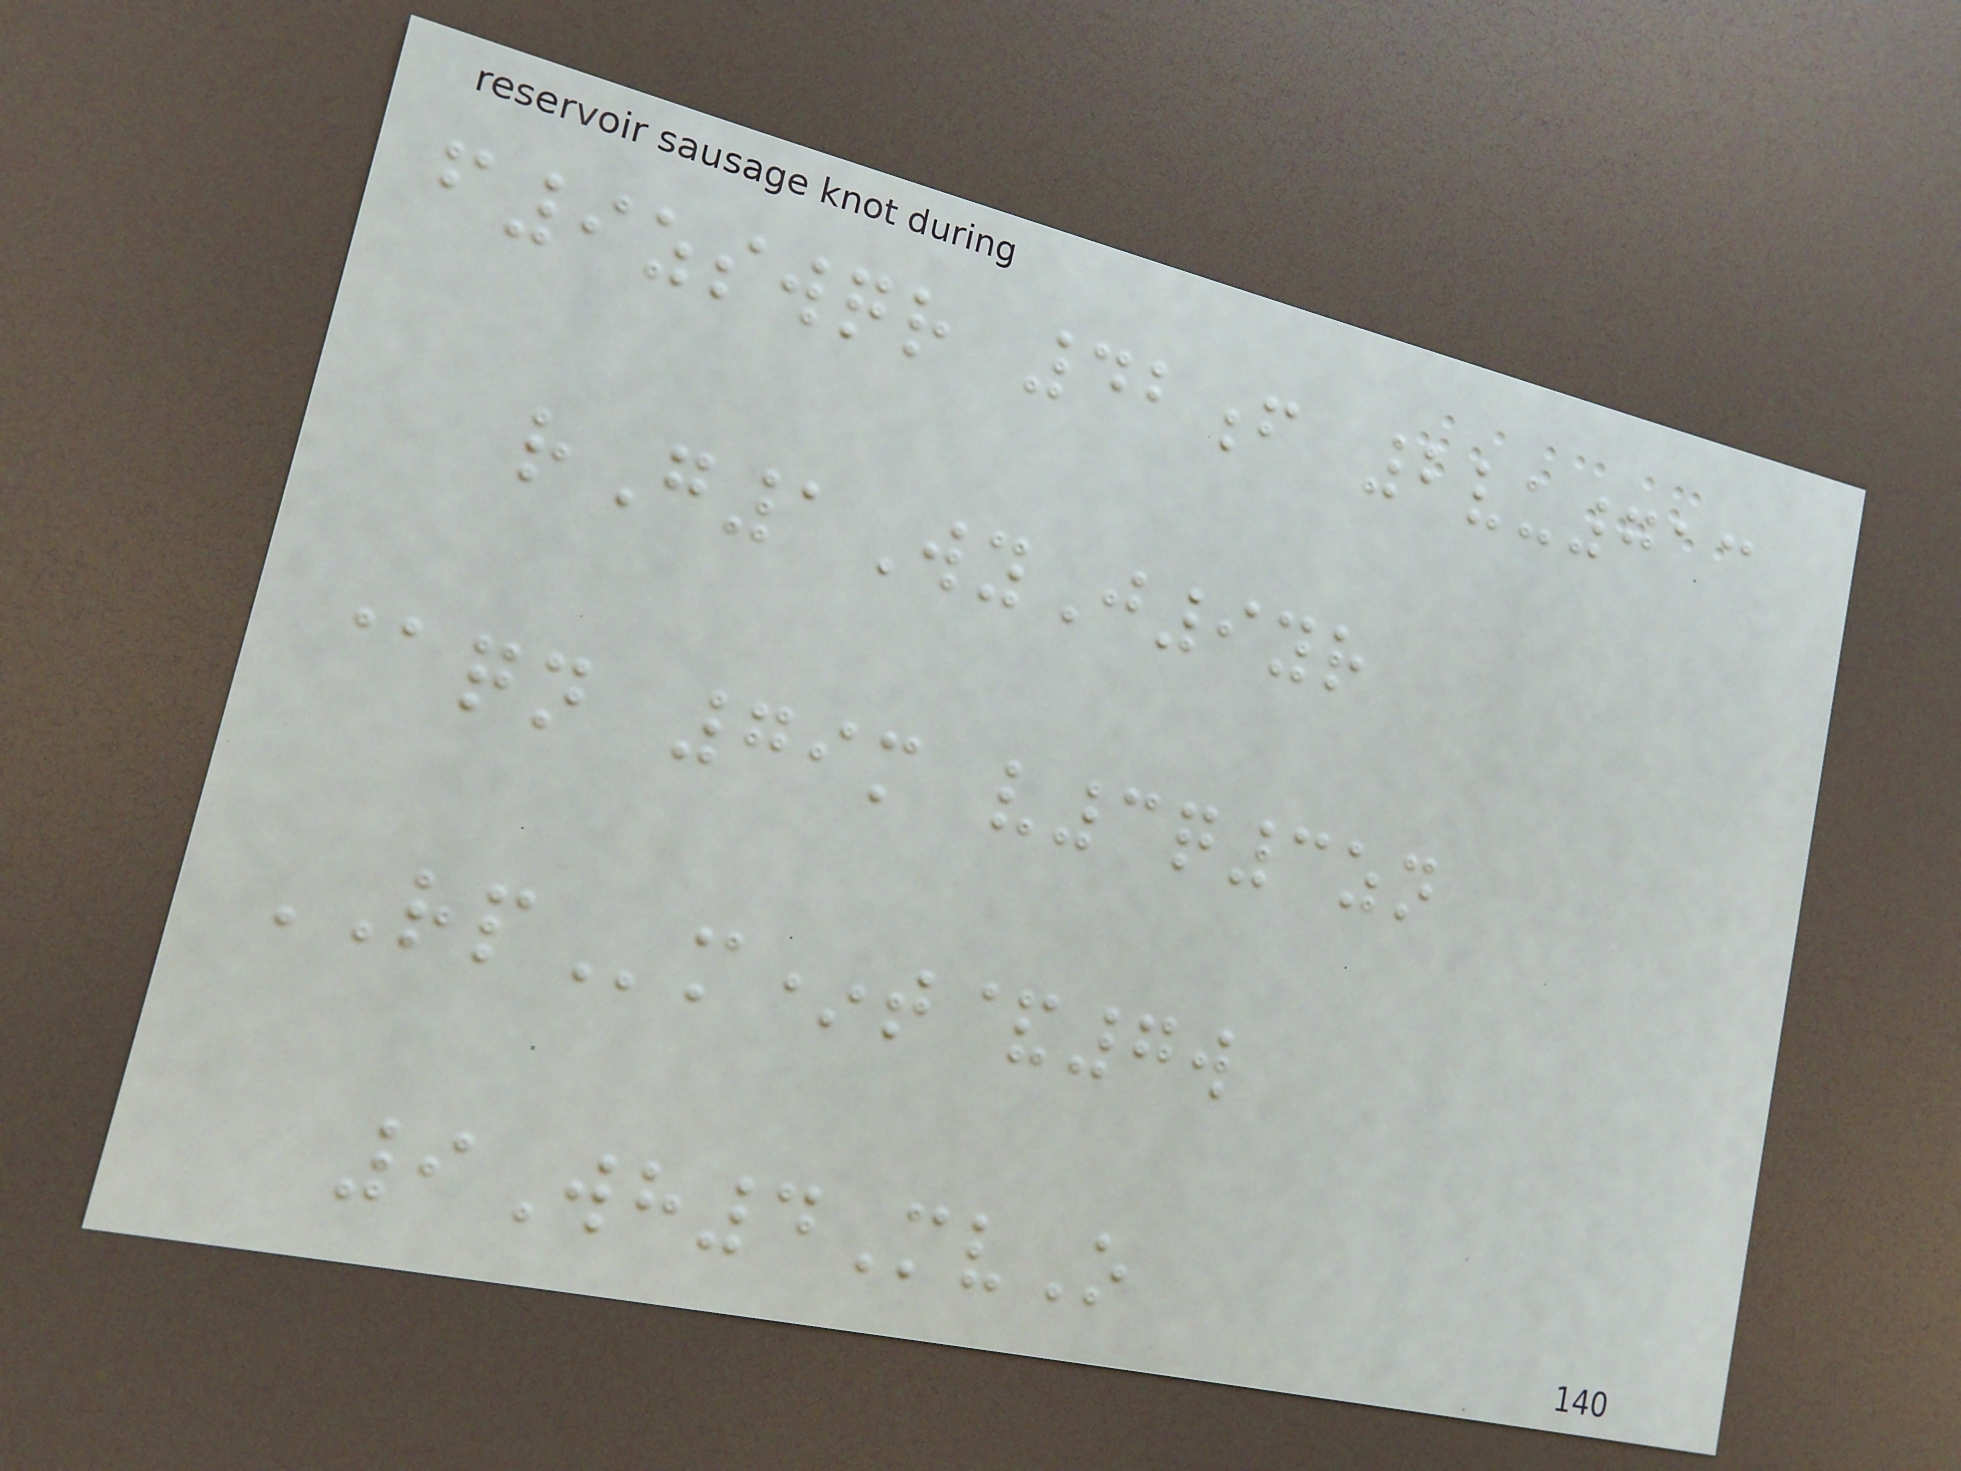f9zswqr 42f 2vu713
rG1WyJ9yr
@qn 79m v3q3zn
RPm*t&7w
9Wh4MvO
